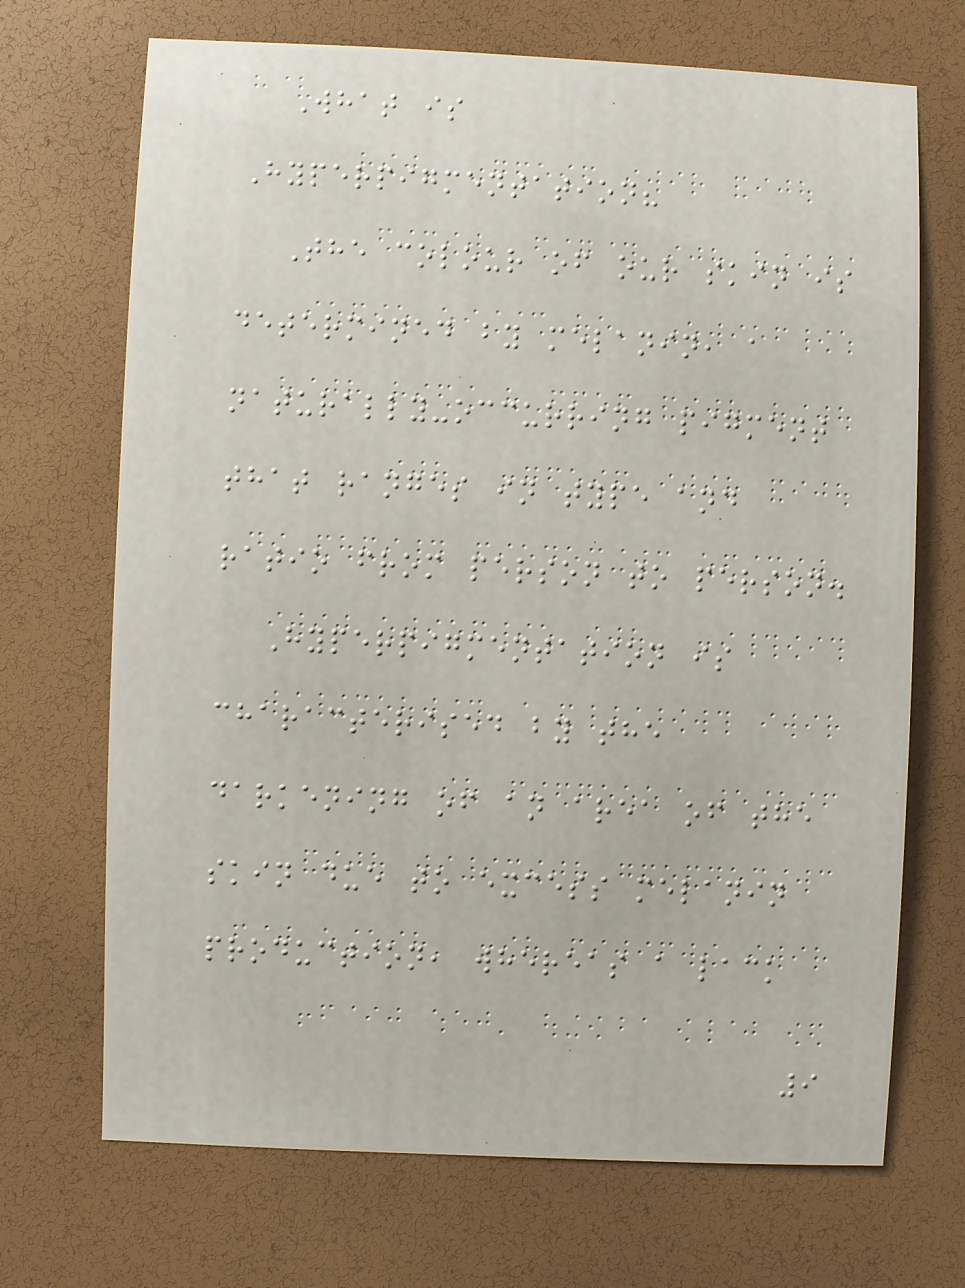What is
Hyperpigmentation?
The colour of our skin is
determined by melanin, a
naturally-occurring pigment
that ranges in type and
ratio from person to person.
Hyperpigmentation is
characterised by the
darkening of an area of the
skin due to excess melanin
production, whereas a lack
9
